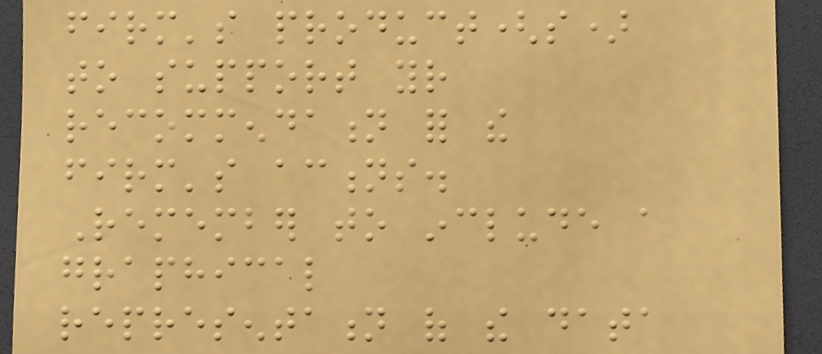firm's product(s)
to support your
recommendation for the
firm's actions.
Remember to include a
graphical
representation of the data
